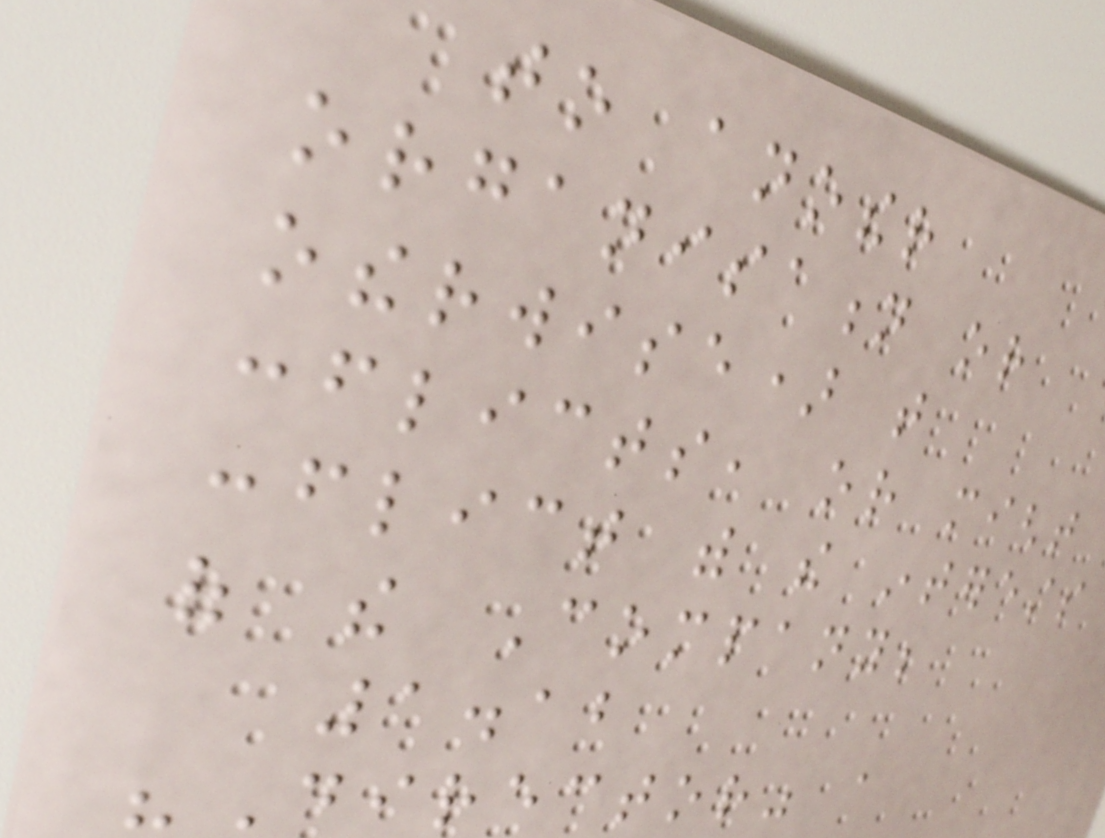to another
organisation or
otherwise) that
conflicts, or might
conflict with the interests
of the Company;
1.12
"Director" a
